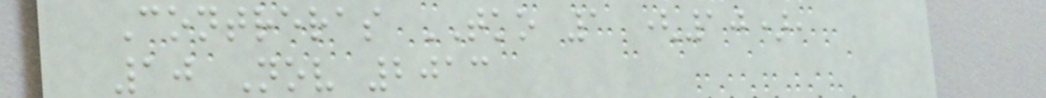Contreras TKO 1 (10),
10 Nov 2013
